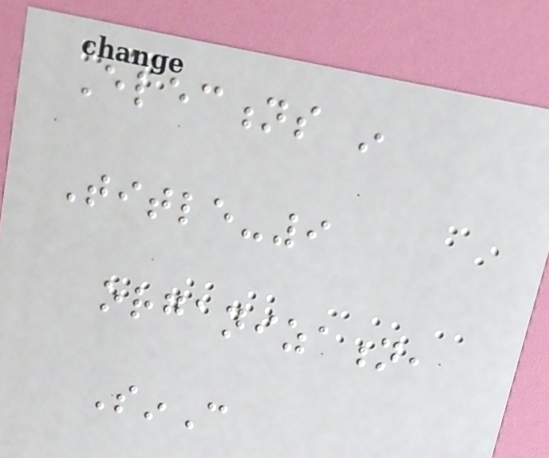Elections in
Title-9
organization,
SinC
